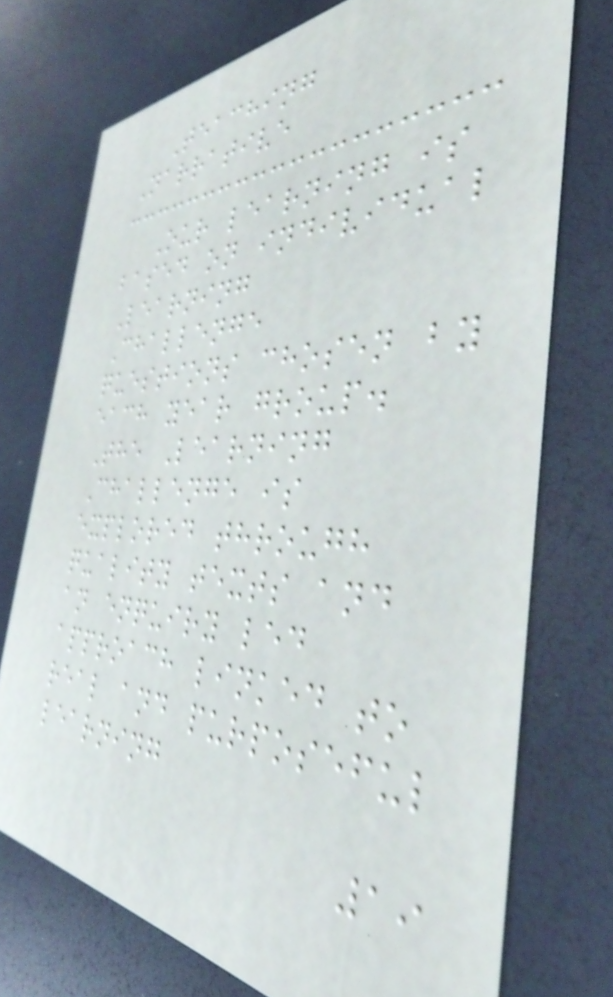Teaching
Narrative
Our learning is
based on individual
Learning
Challenge
questions chosen by
each year group.
The Learning
Challenge is
explored through
quality texts and
an enquiry led
approach linked to
real and purposeful
learning
19
